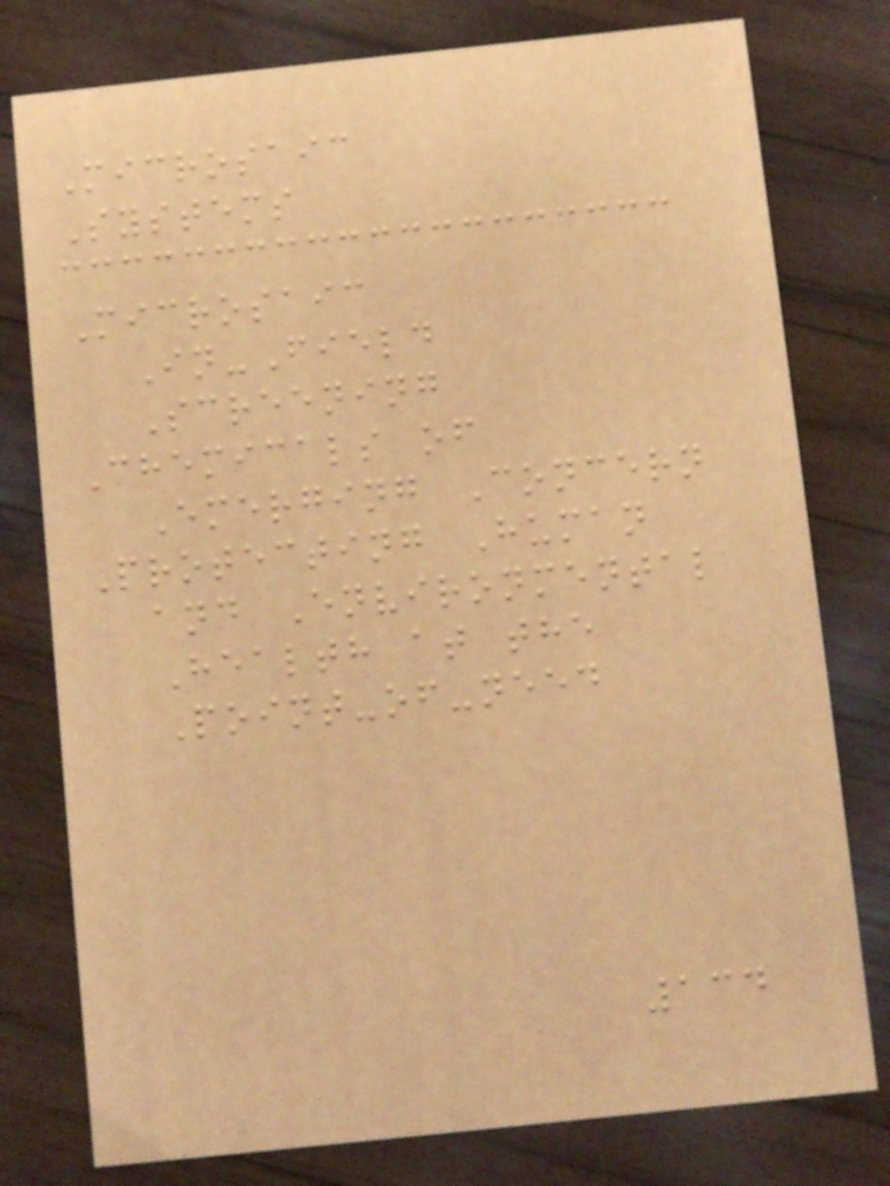Microsaic
Systems
Microsaic
In-Field
Screening
Chemicals of
Emerging Concern
Protecting Human
and Environmental
Health at the
Point-of-need
134
